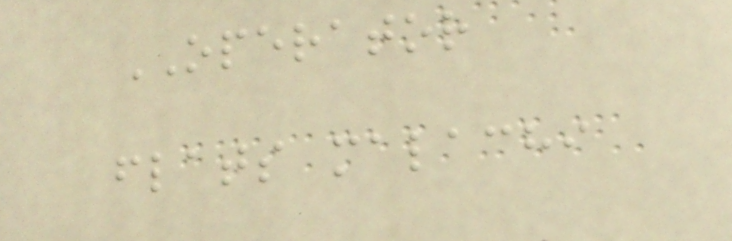OPERATOR
flats malachi
